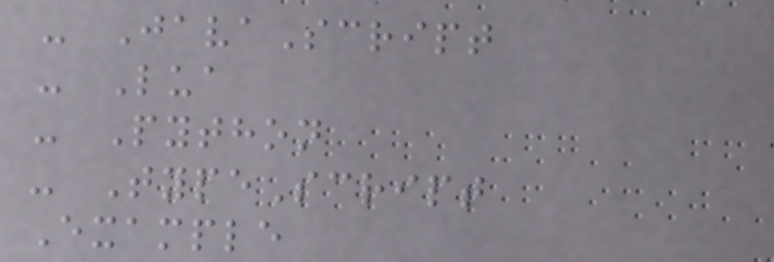- JavaScript
- Lua
- Python
- TypeScript
Example
